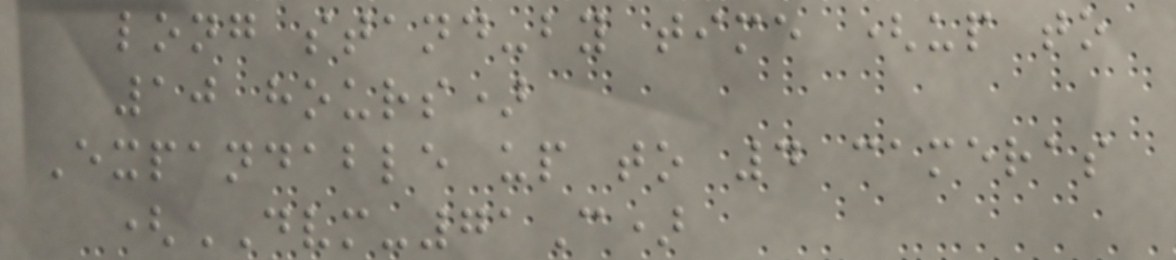long stand-by time (up to
10 hours)
Expandable up to 4 cameras
(DVM-71C)
